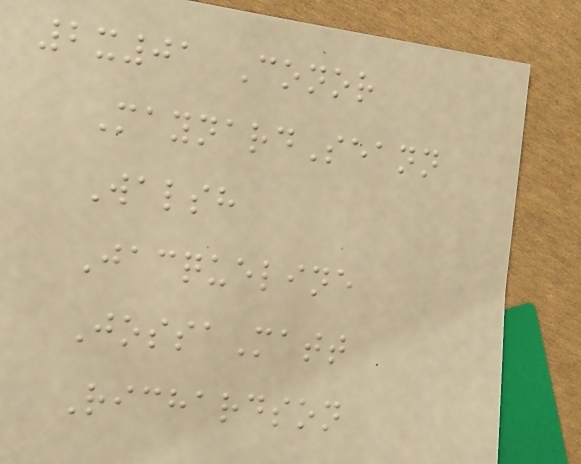2x01 Conor
MaynardSeann
Walsh
Jacqueline
JossaMatt
Richardson
